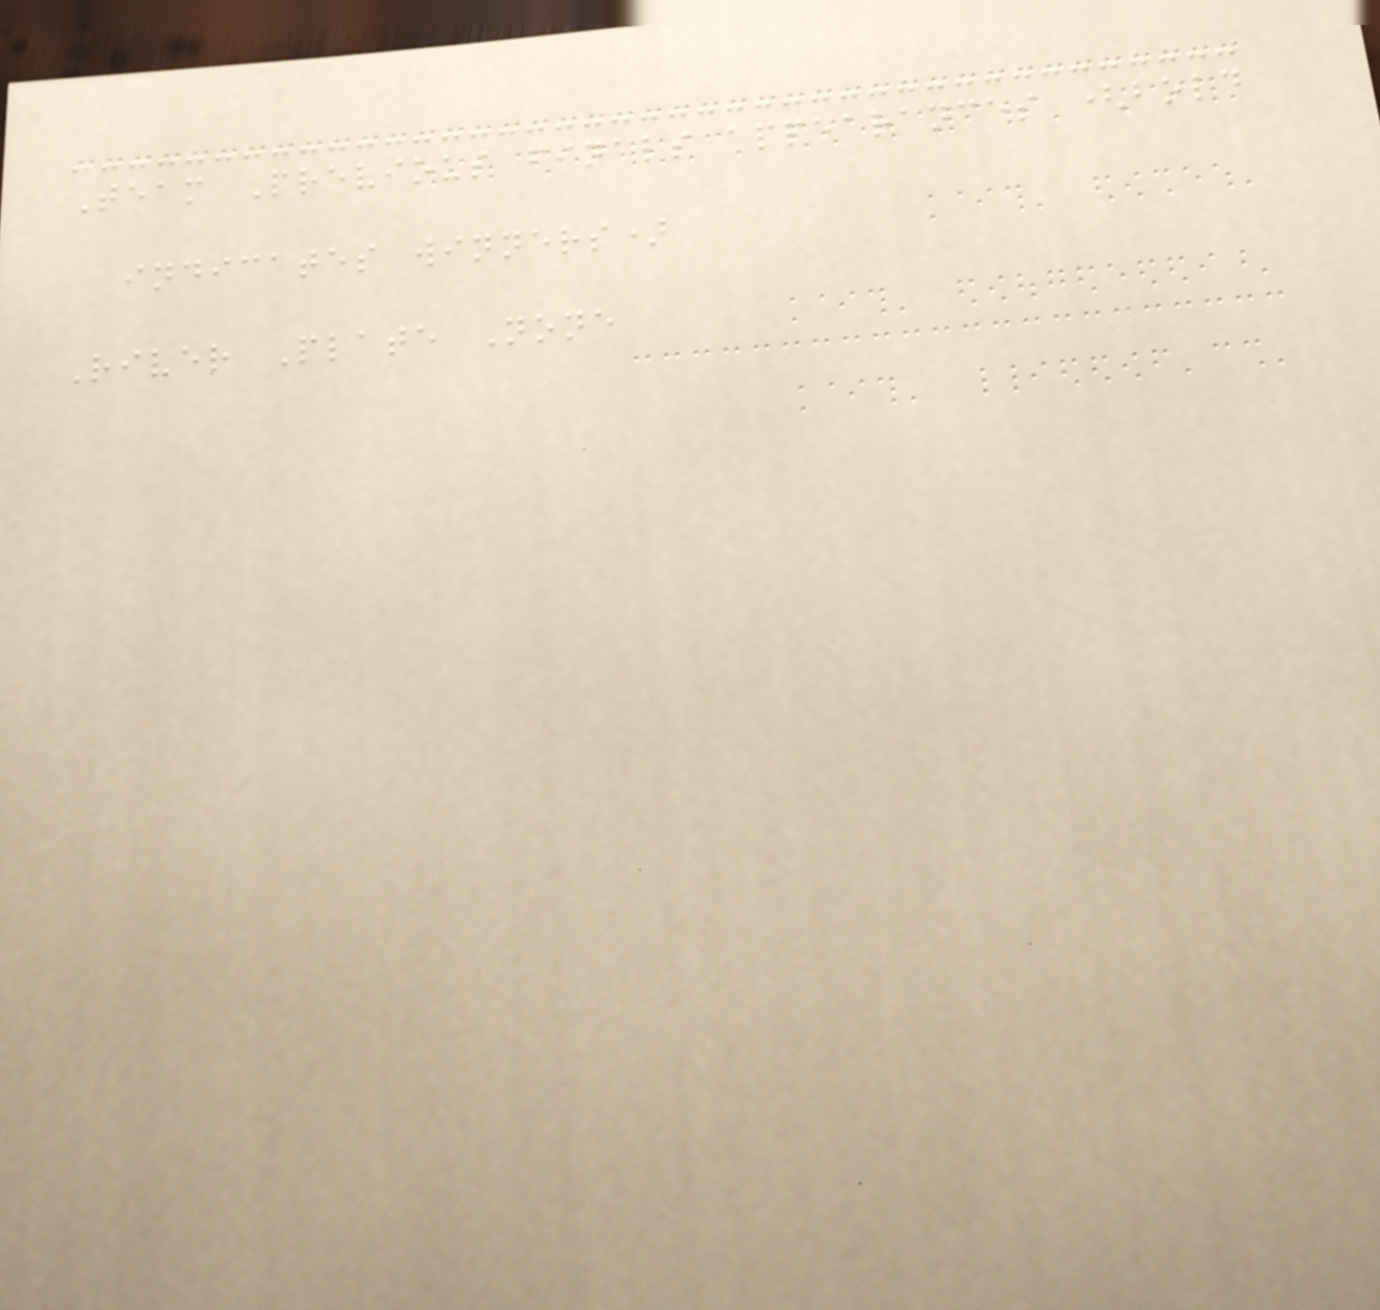Team Previous finals appearances (bold
indicates winners)
River Plate None
